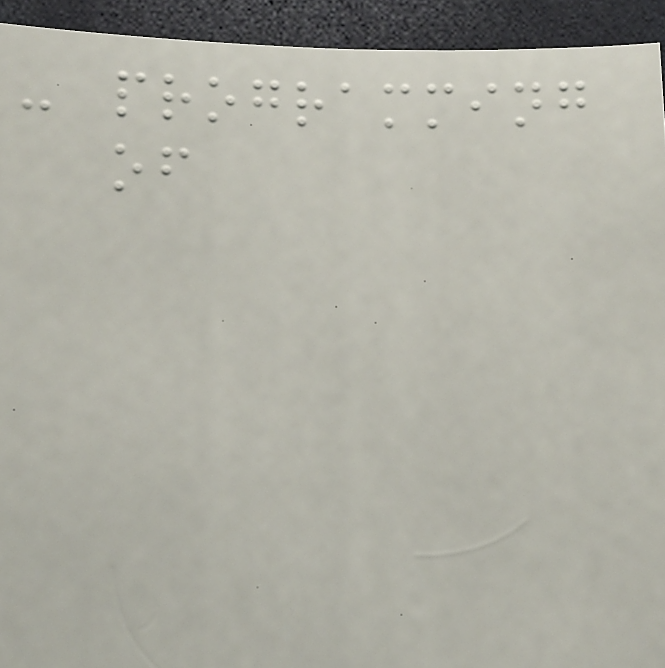- programming
of
